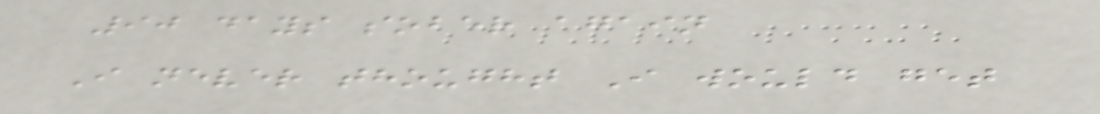90 days sober again
I never thought I would get
